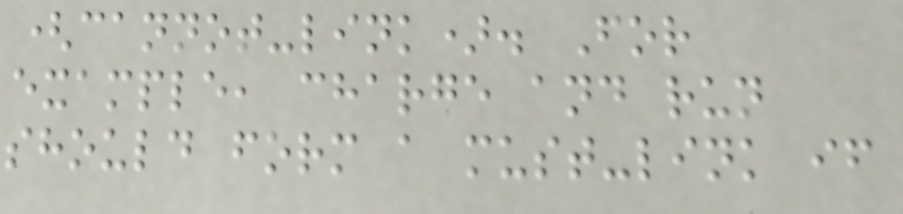(cannot-link). For
example, charge and run
should form a must-link if
